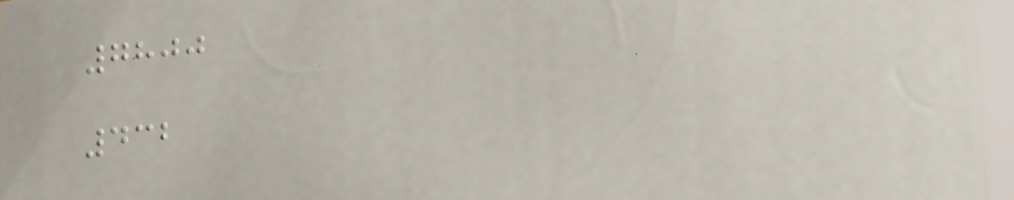7800
432
